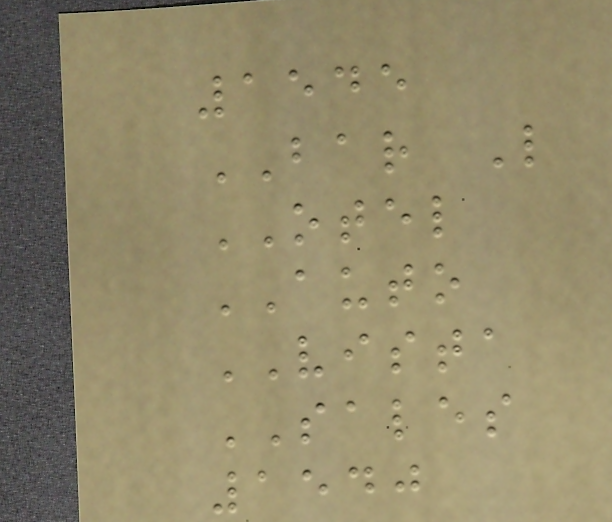1545
BAR L
OTEL
AUTO
VISTA
SALES
1540
